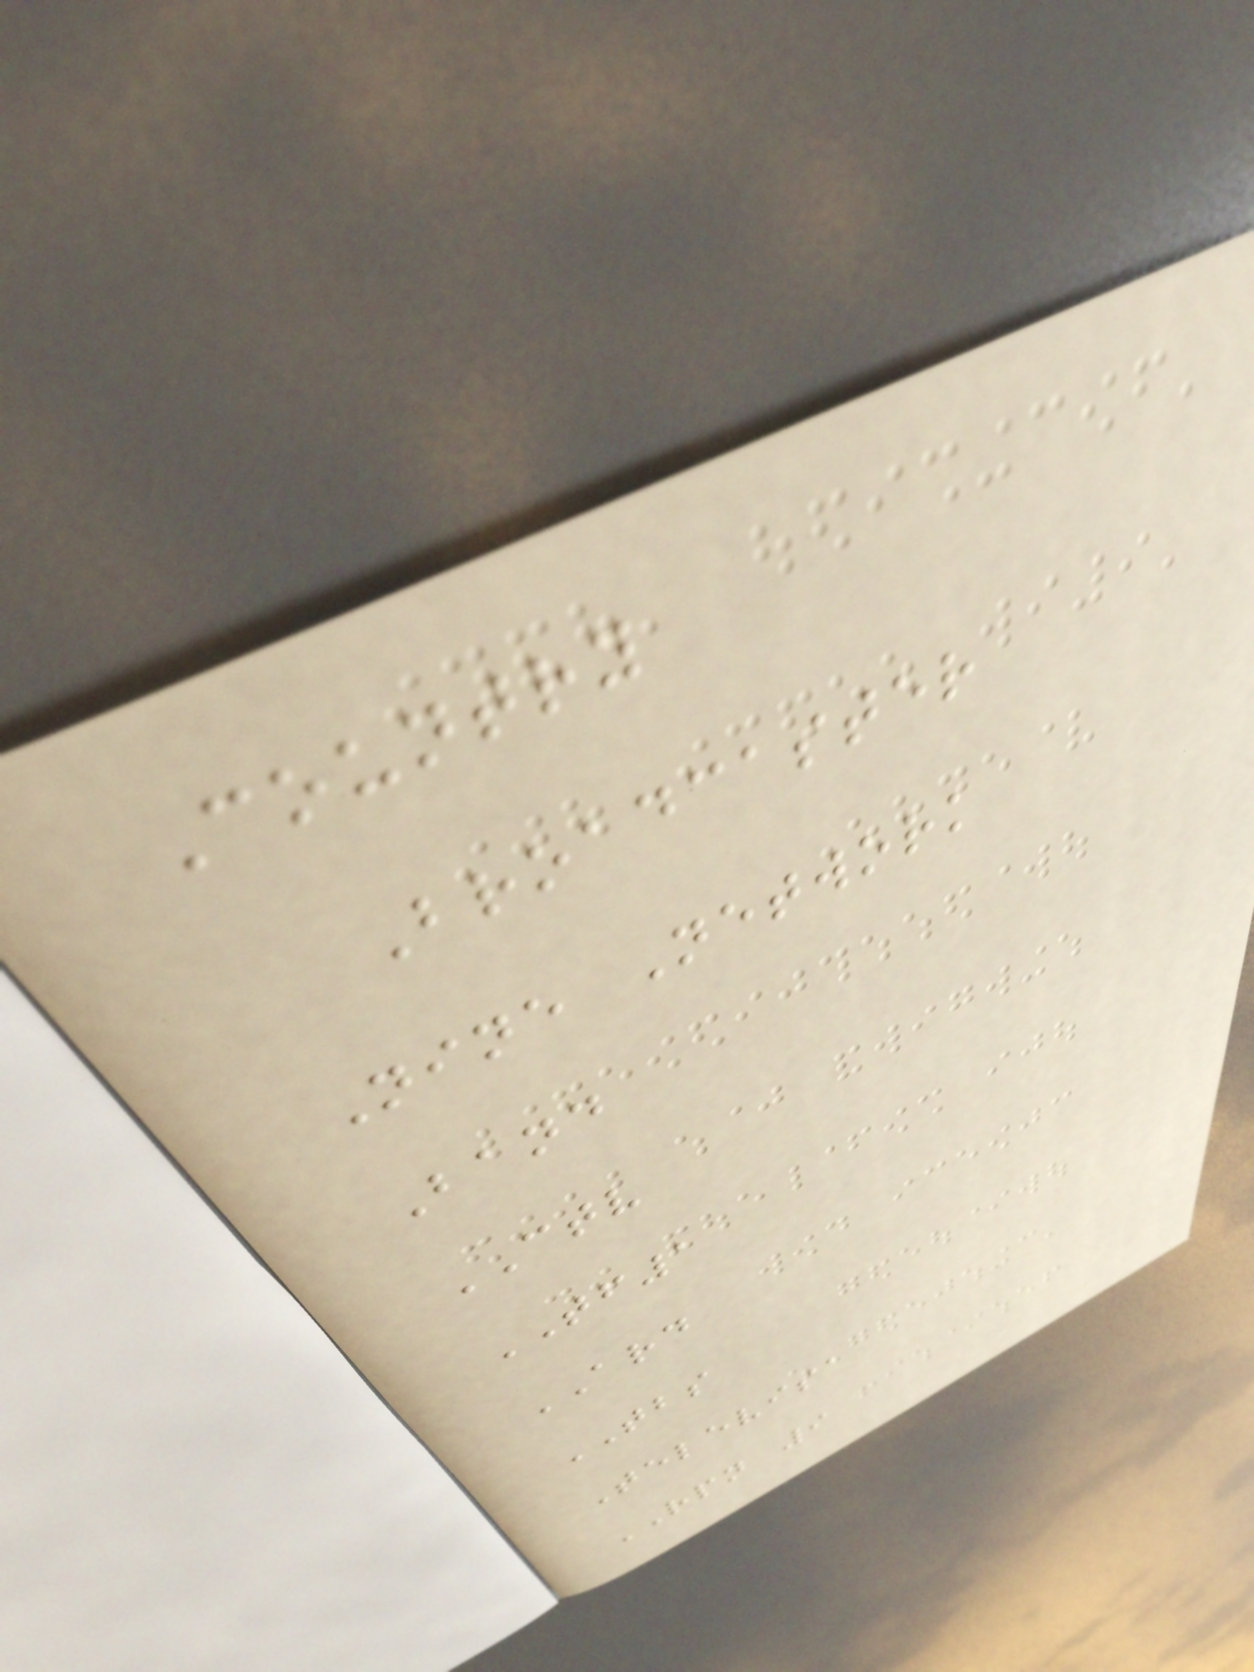Country
Broadcaster
Nine Network
Band
CTV
TF1
ARD
TBS
Televisa
RPN 9
